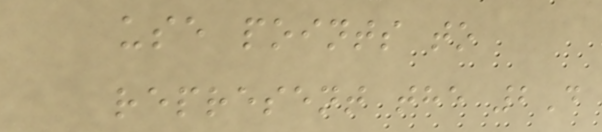use points to
represent the 2D
